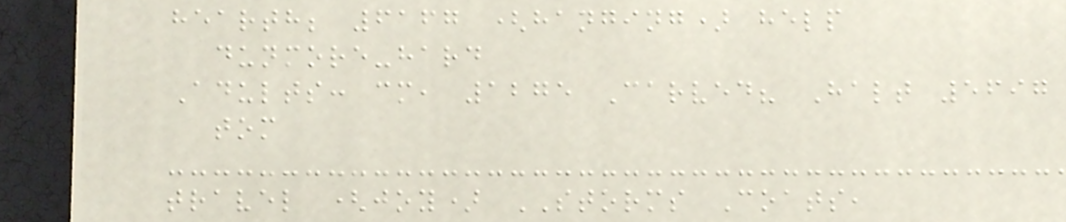hearth; 6167 (hanging) help
dunmore-hard
Adults: cm, 1275 Carved? Halt 5697
tom
travel (joy) STORMS Coats,
